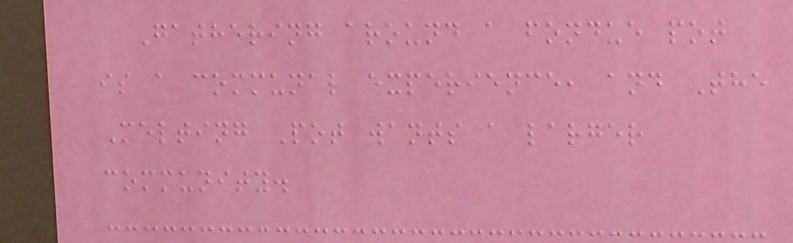Gathering around a fondue pot
is a communal experience, and The
Melting Pot wants a larger
community.
